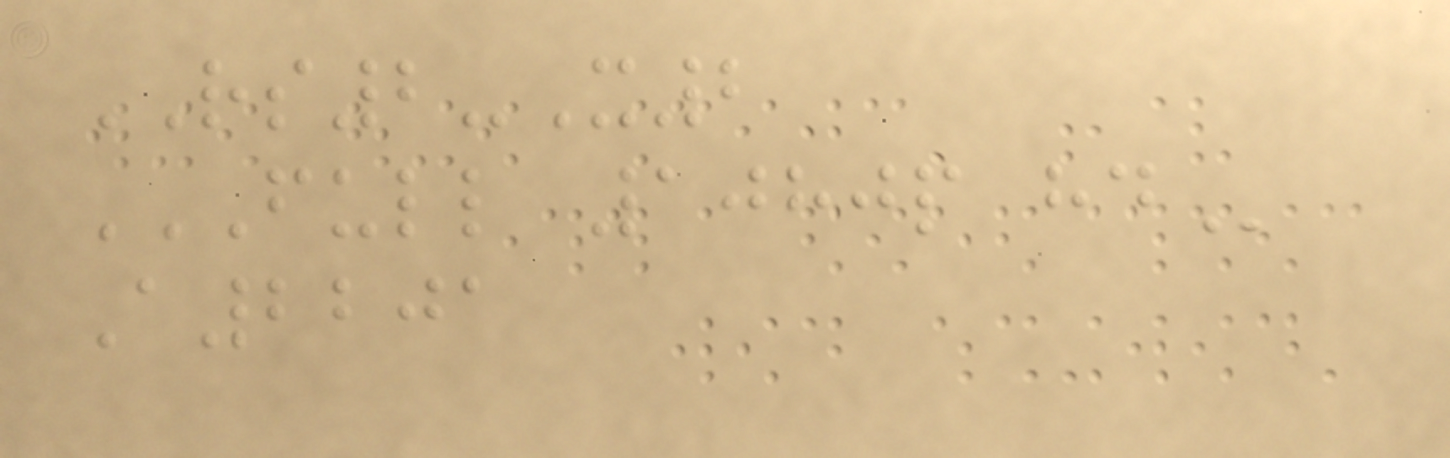RS2-X2
FULL 1080P HD
A2201
